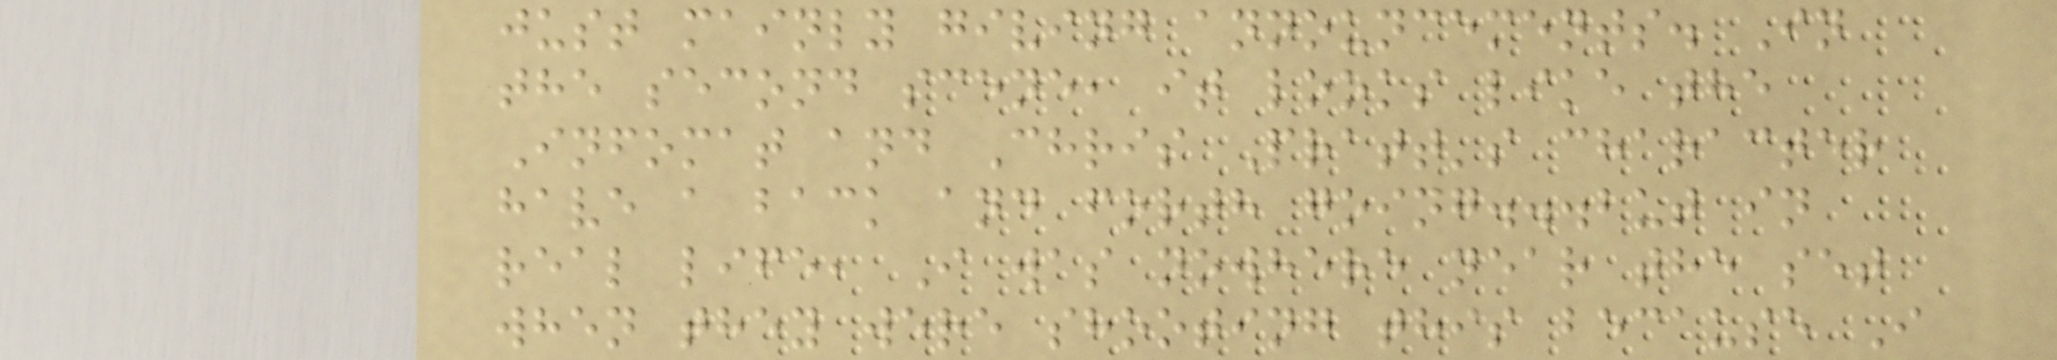just mainly giving announcements. In
the second scene, it looks like the
Infomat and Chris Pratt's character
have a back and forth going...but in
real life, I was nowhere near the set
when they were shooting this because I
